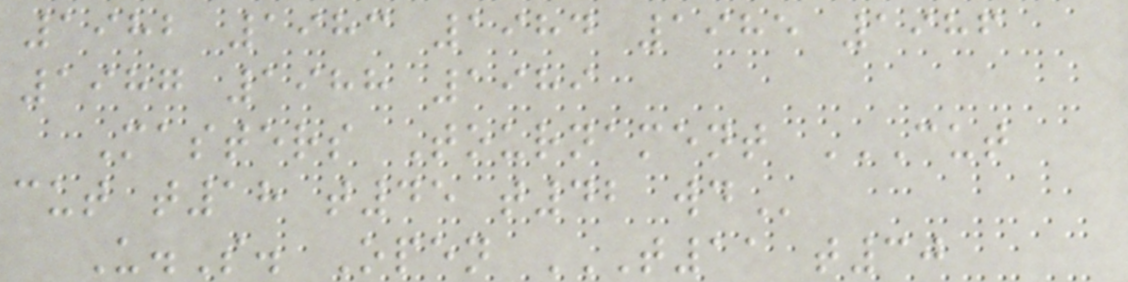1982 1983 1984 1985 1986
1987 1988 1989
Masters Tournament CUT
CUT T18 T45 T42 WD
U.S. Open T11 T30
